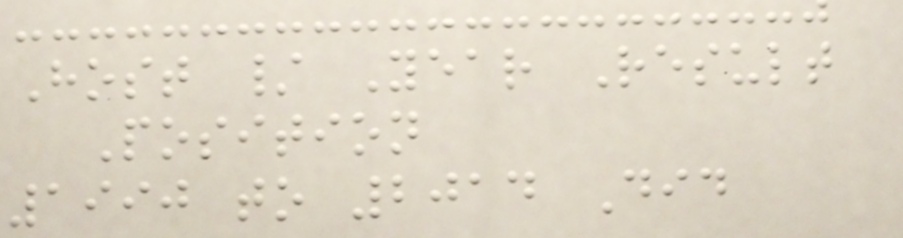Host / Year Result
Position
1990 to 2014 Did
